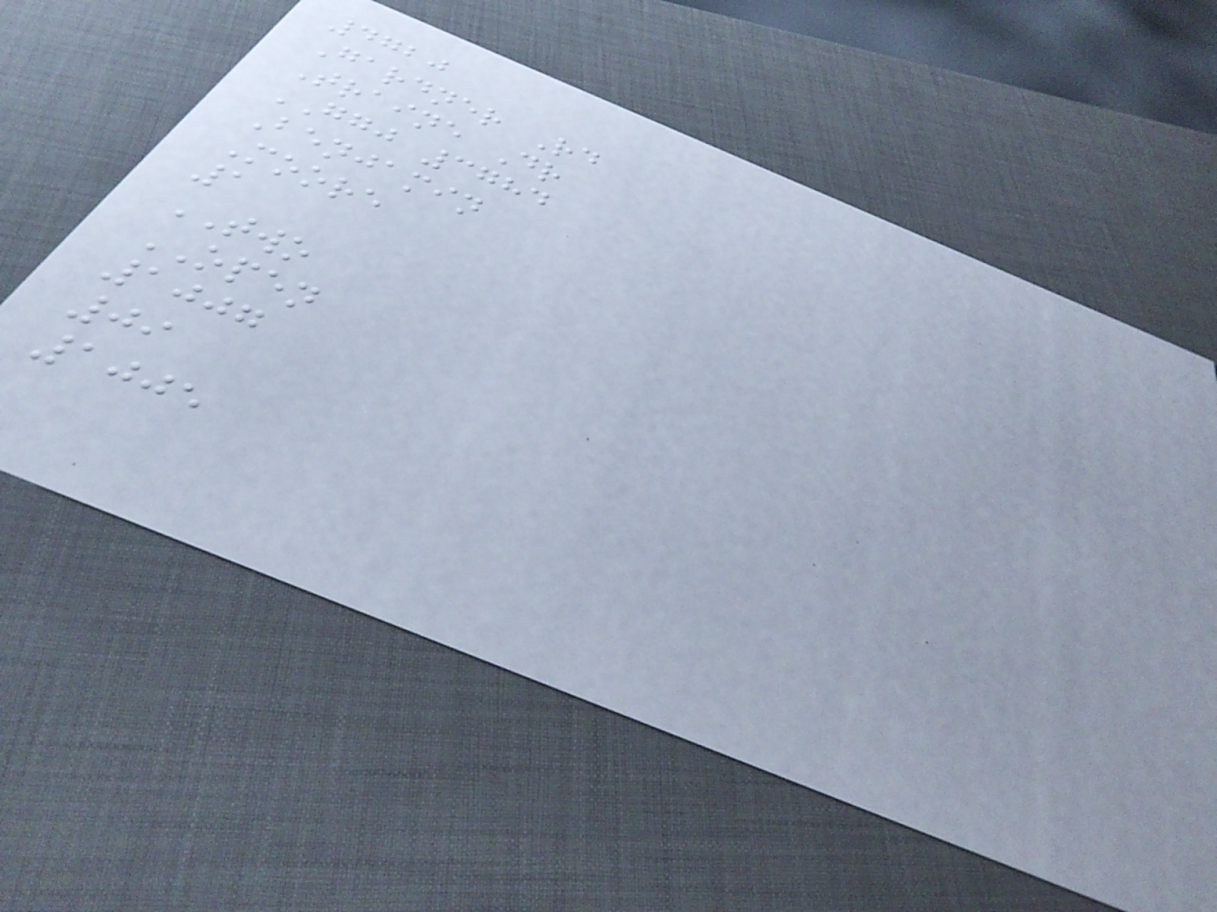4720
Gardner Rd
Traine Dr
GGJ 3784
Benjamin
Moore
1
TWO
OPEN
1007
09
1005
